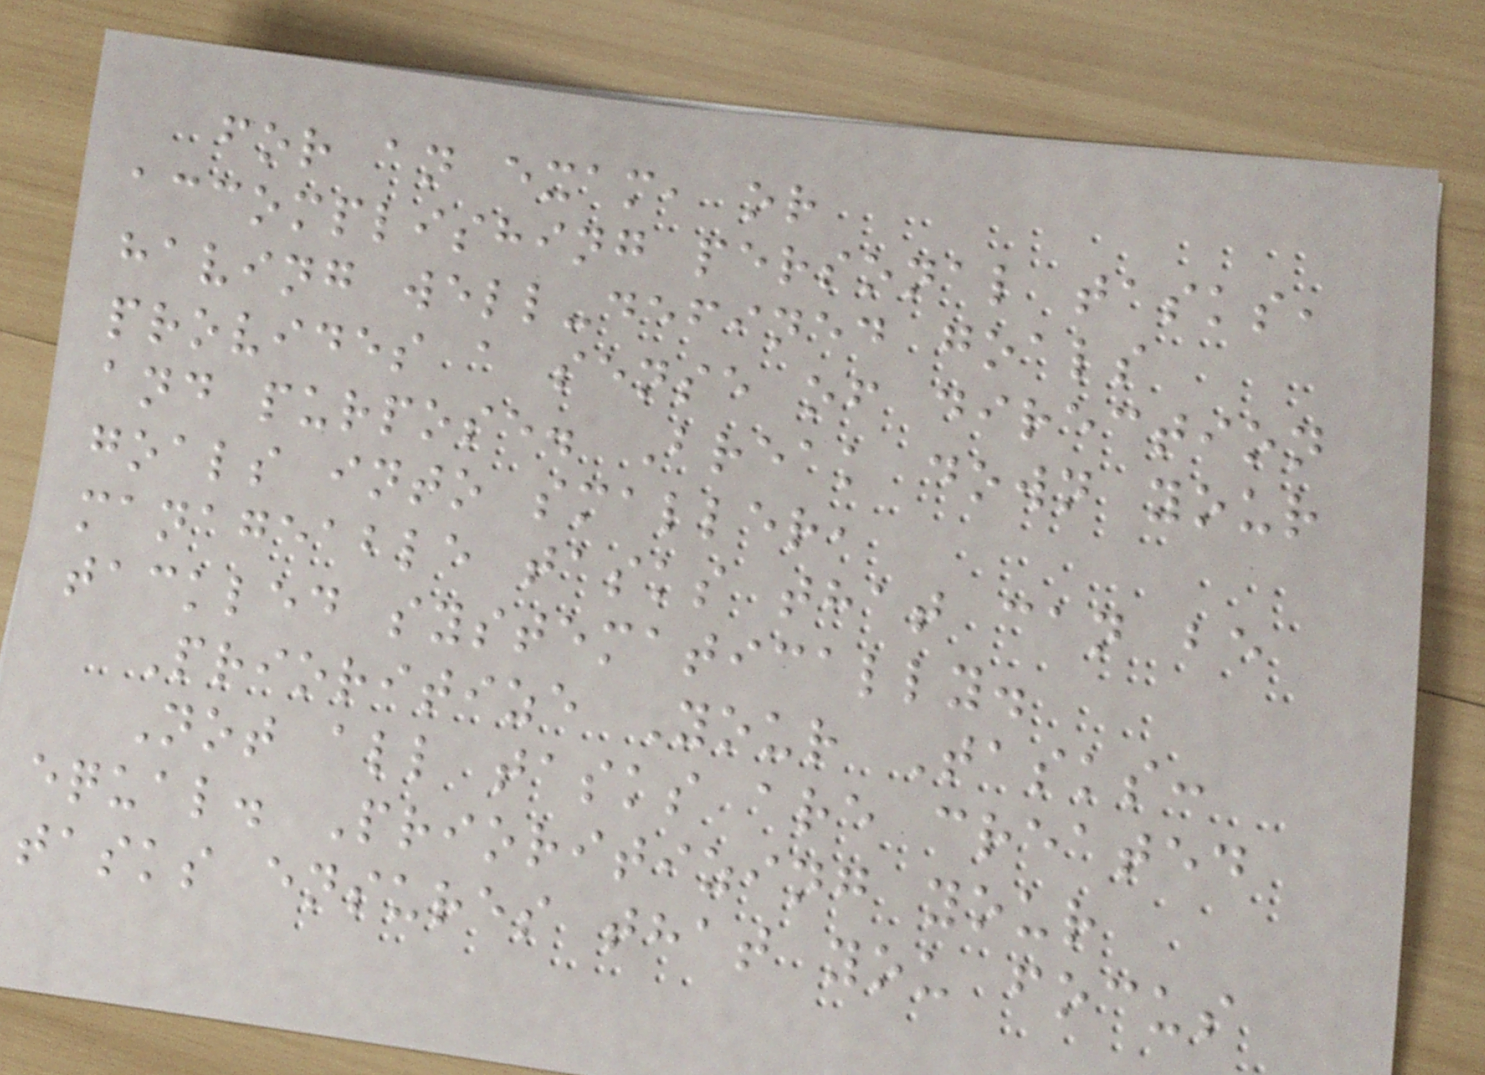for an exam, or
accomplishing personal tasks,
having well-defined goals
provides a sense of direction
and purpose. Break down your
goals into smaller,
manageable tasks that can be
tackled systematically.
Prioritize Your Tasks:
Not all tasks are created
equal. Prioritizing your
tasks ensures that you focus
